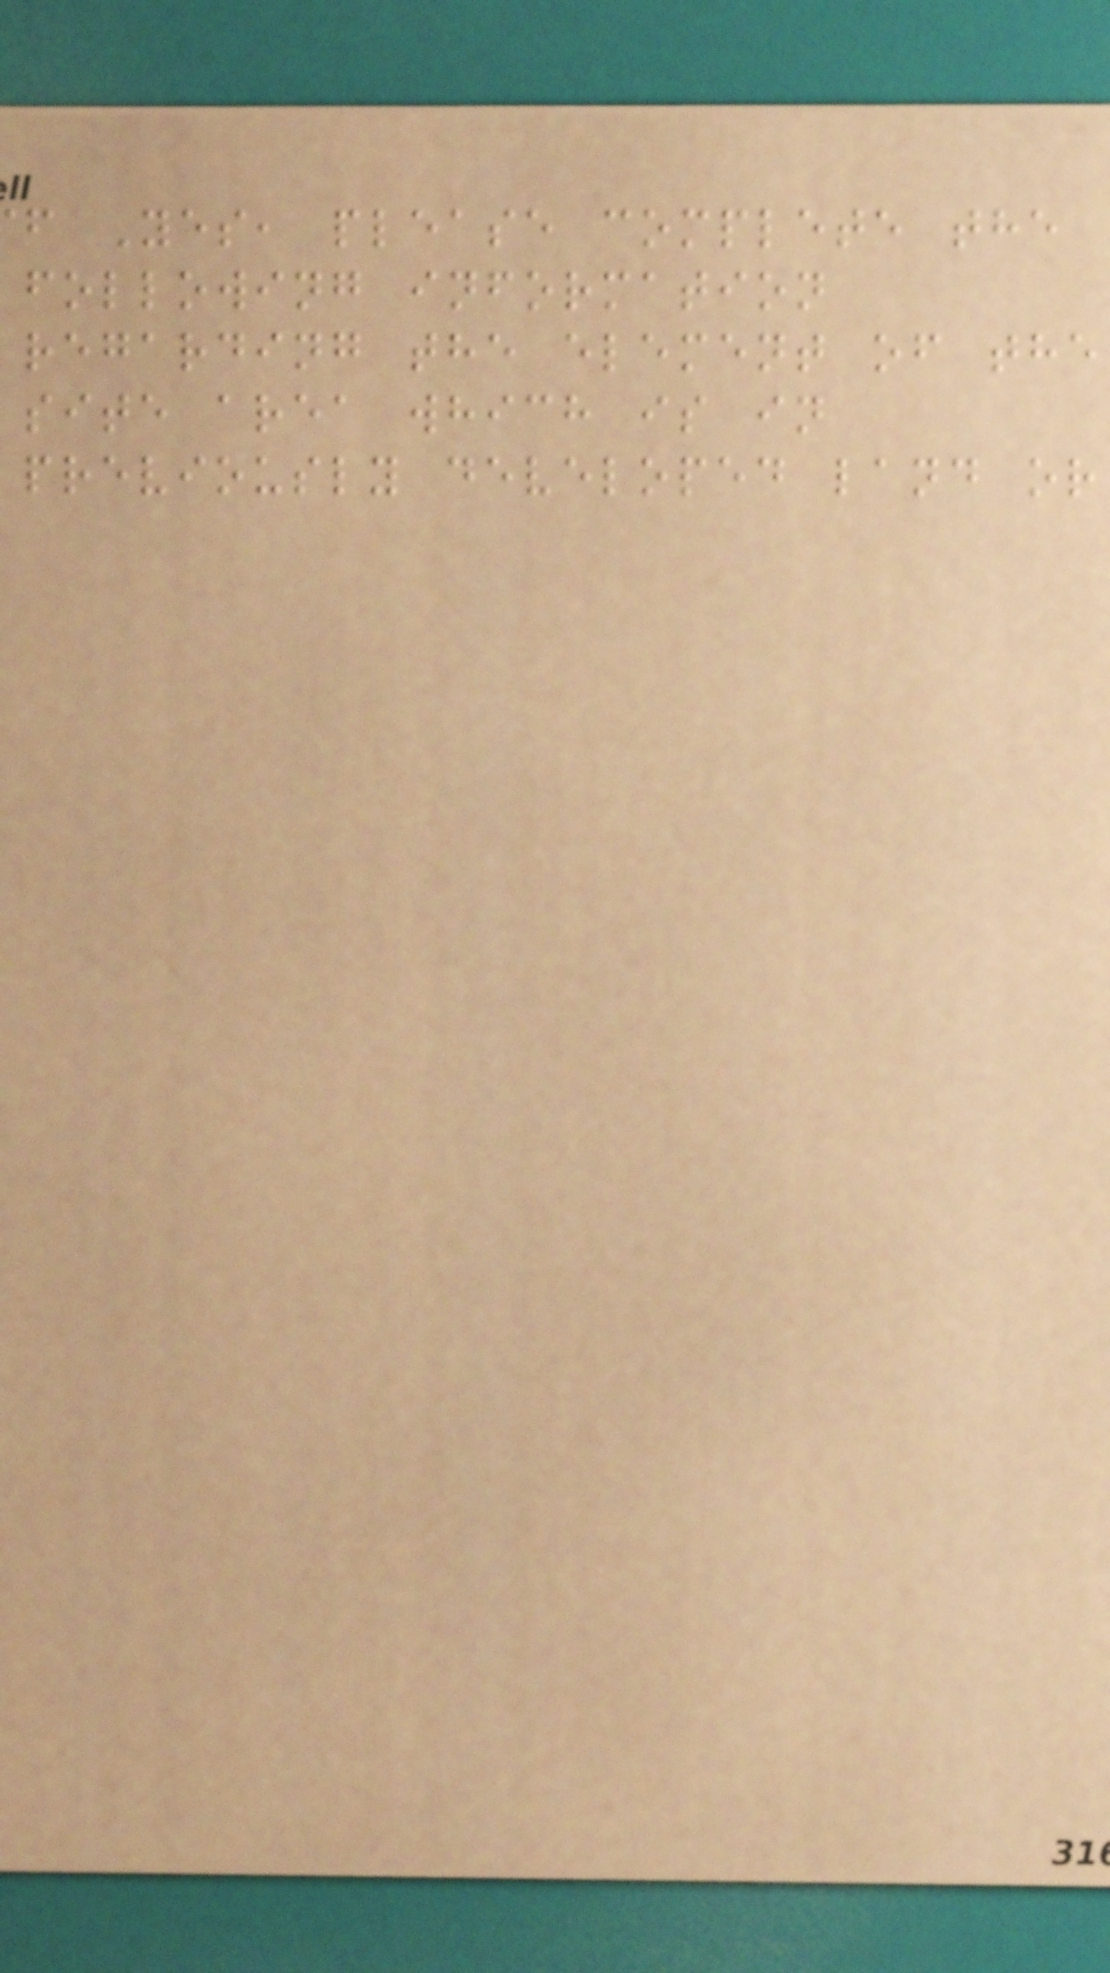f Yes, please complete the
following information
regarding the element of the
site area which is in
previously developed land or
